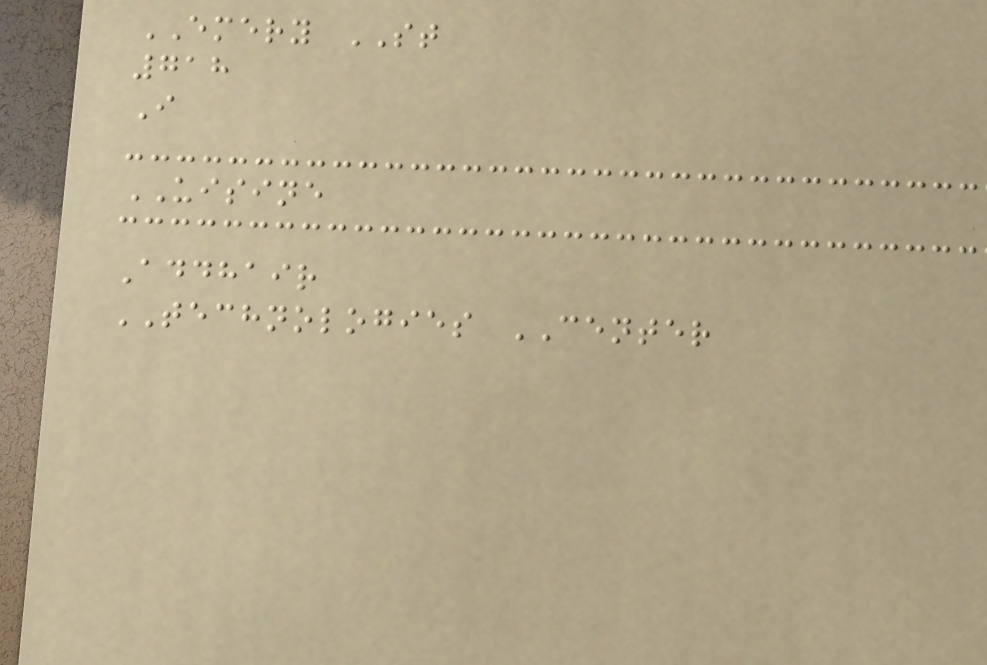EMERY ST
718
I
UISINE
Addhair
TECHNOLOGIES CENTER
